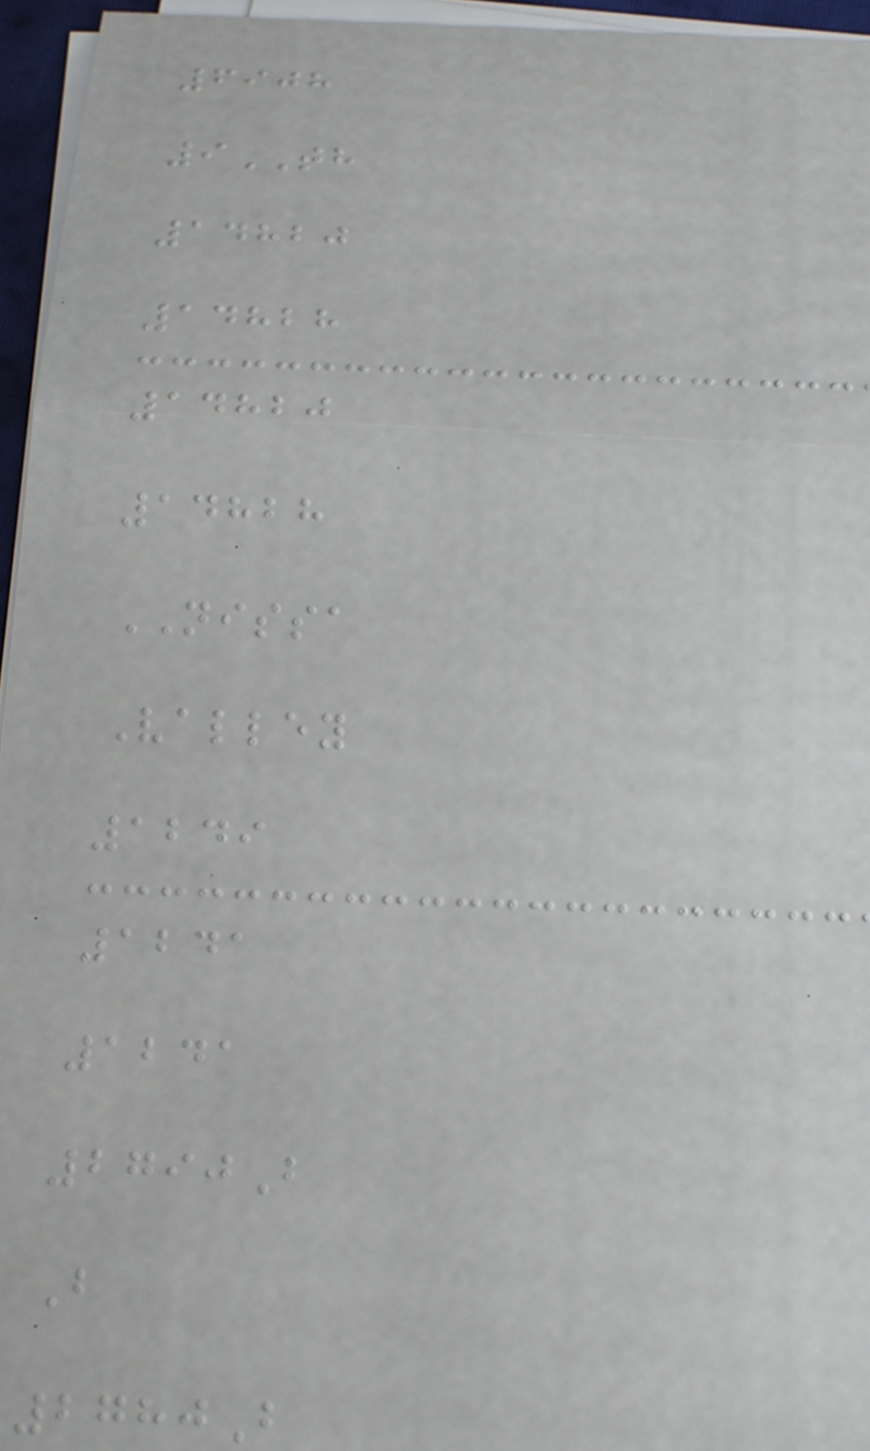6908
9TH
14820
14828
14820
14828
NISSA
Valley
1249
1241
1241
2790B
B
2780B
